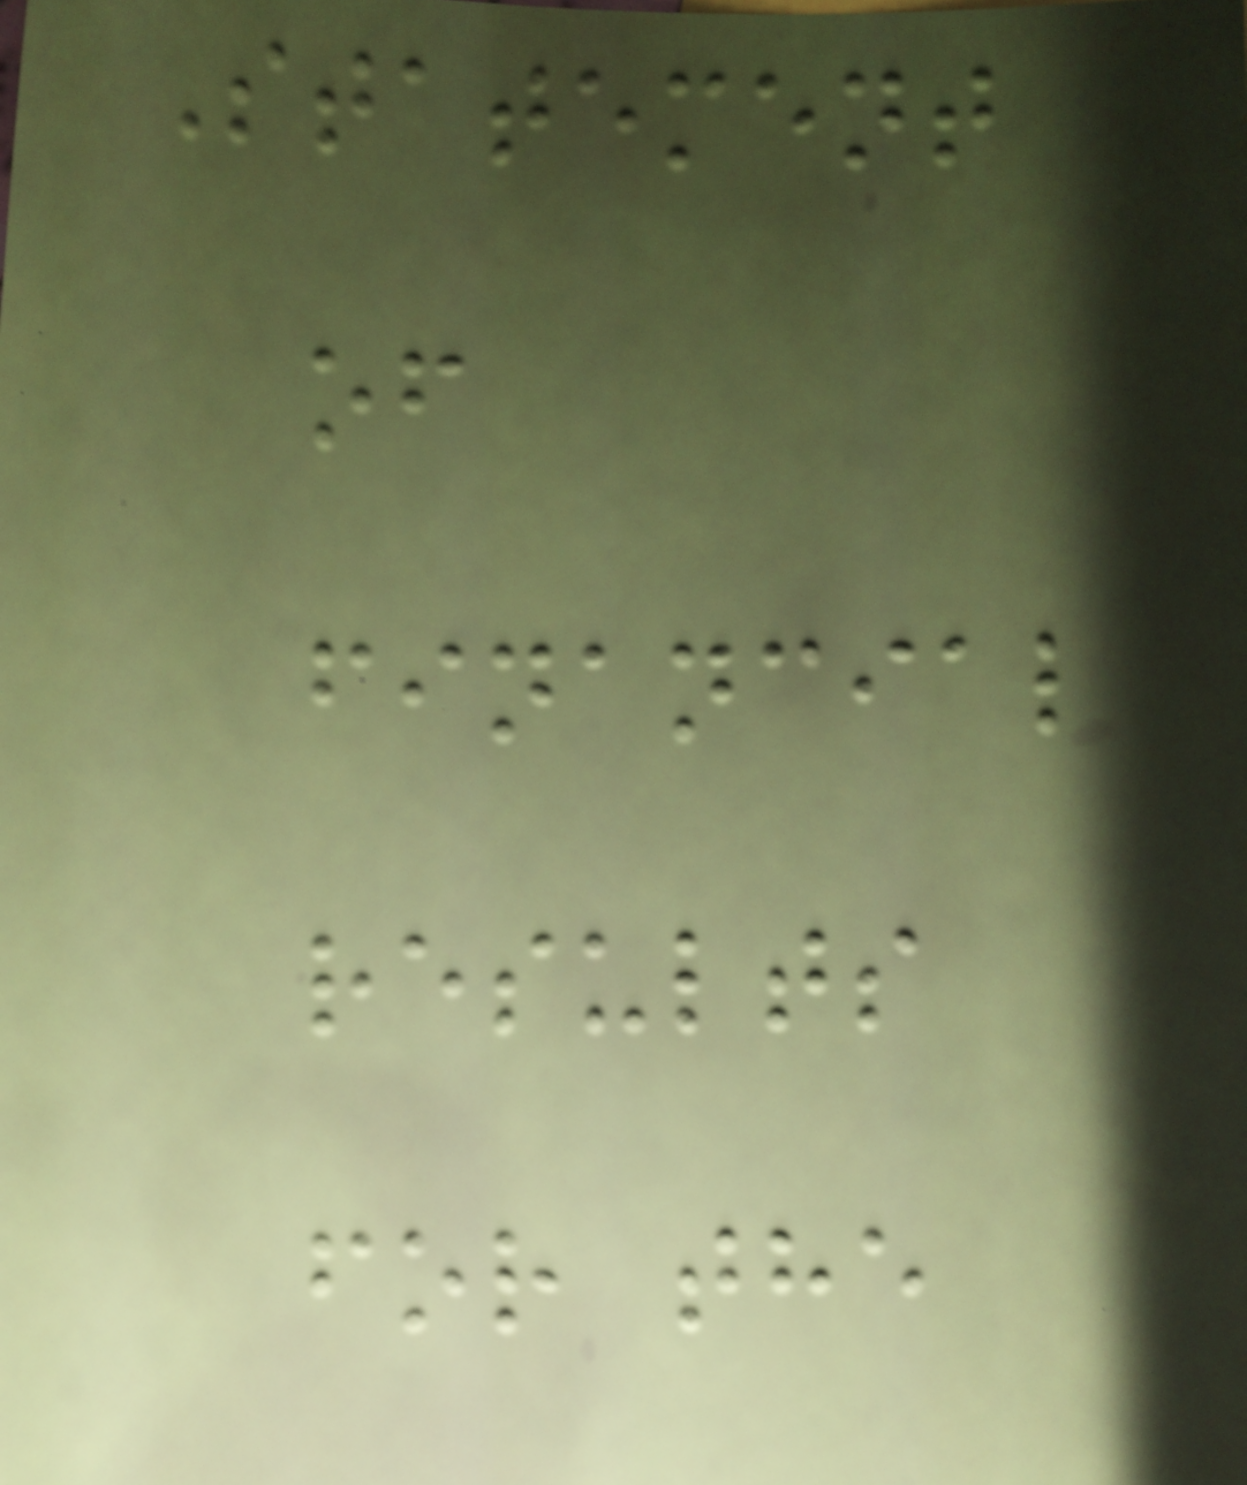Statement
of
financial
results
for the
